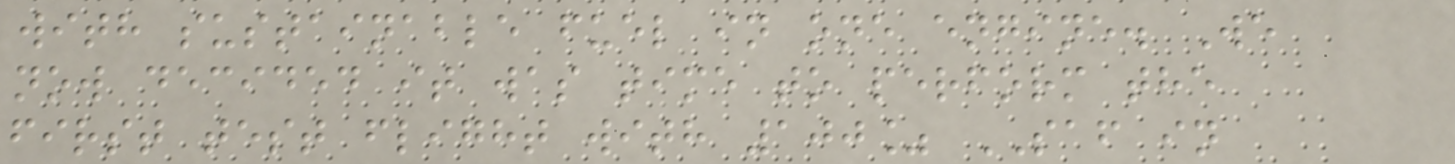with sustainable fuel in one engine. We
now decided it was time to perform the
first test flight with 100% SAF in
